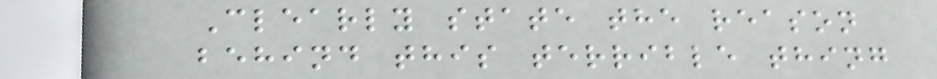Clearly state the reason
behind this terrible thing
